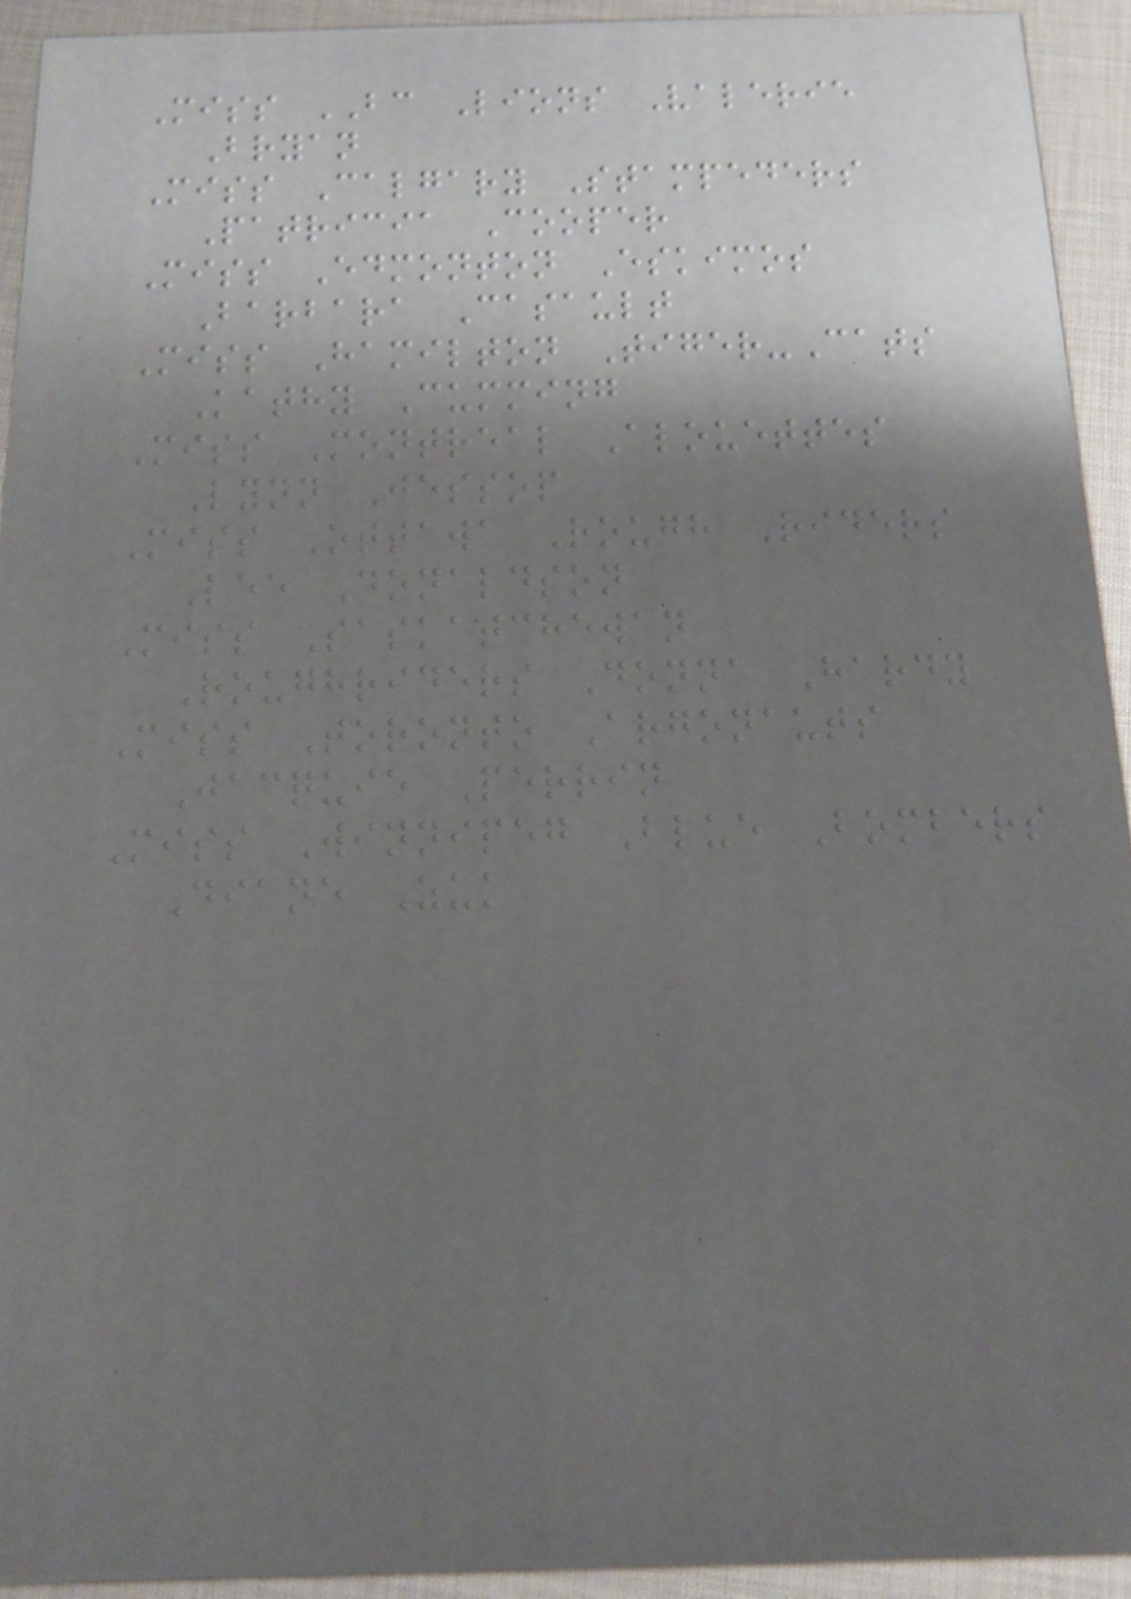Miss BC Lions Valerie
Bryan
Miss Calgary Stampeders
Patricia Cooper
Miss Edmonton Eskimos
Barbara Casault
Miss Hamilton Tiger-Cats
Kathy Cumming
Miss Montreal Alouettes
Lynn Jessop
Miss Ottawa Rough Riders
Lee Donaldson
Miss Saskatchewan
Roughriders Donna Hardy
Miss Toronto Argonauts
Jacquie Perrin
Miss Winnipeg Blue Bombers
Diane Zuk
